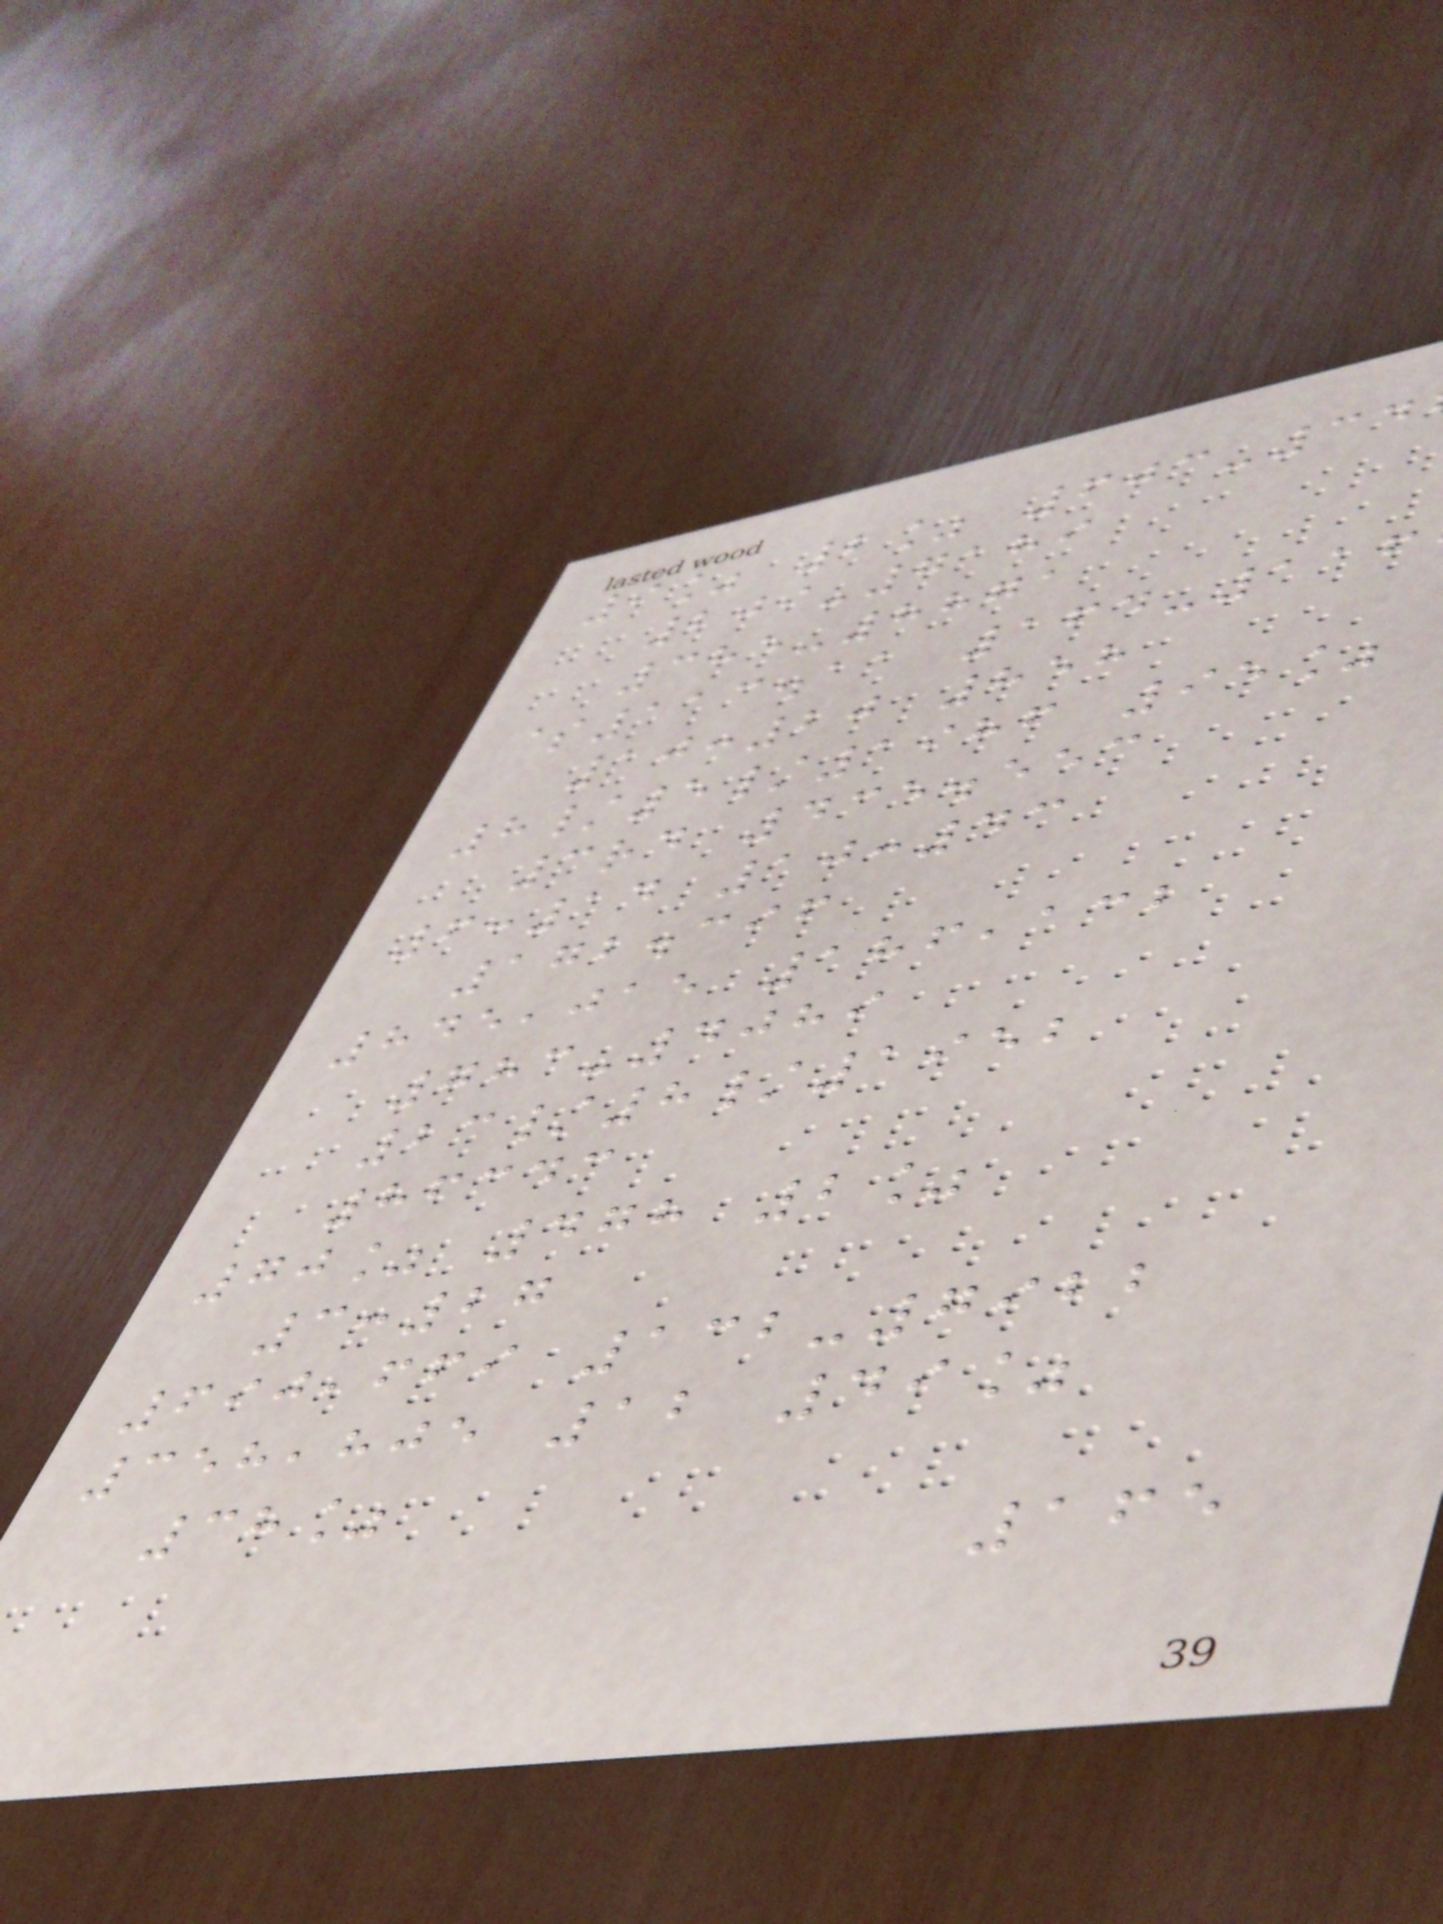9% 2% 603-34
209-7189
385-8871
$113.11 164-116
10:20 858
8/5/1986 95%
3rd 435.553
6:14 10:43
172.396
845,015 186,132
783-4089
23/8/1952
86343
70% 478 2%
3:27
690,669 132-7922
358,805 12 49%
38%
165
